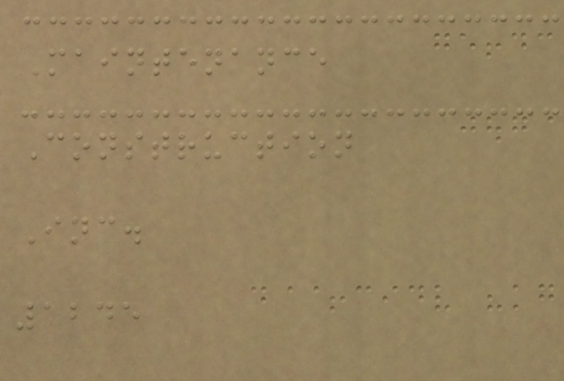Maintenance
Construction
Inc.
1245
